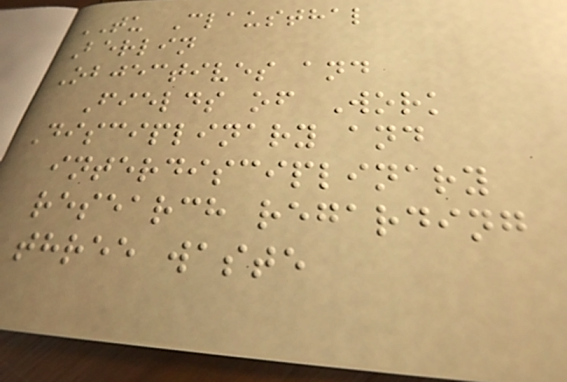TU Clausthal
Berlin
Objectives and
Fields of Work
Disciplinary and
interdisciplinary
research regarding
three waste
